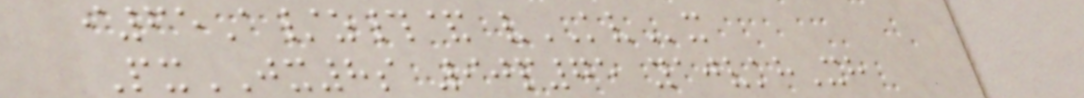i65A/z#& vKVx
PxJX8s 90p75 yajvkhXh
